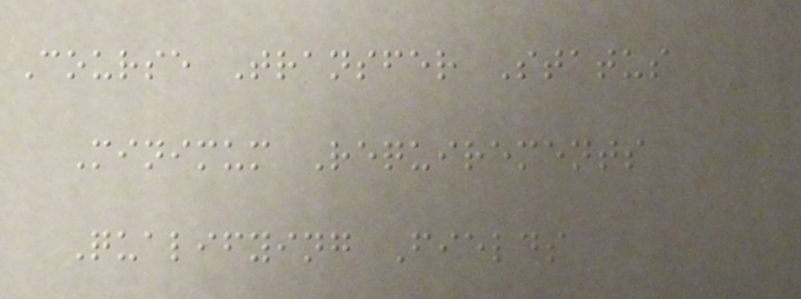Course Transfer Status
Minimum Requirements
Qualifying Fields
